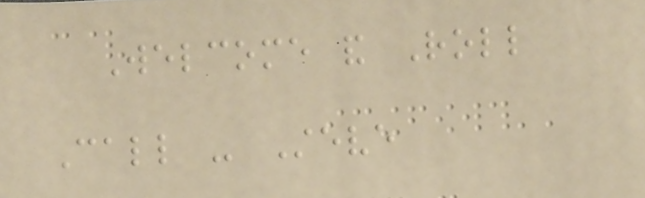Welcome and Roll
Call - Steve
